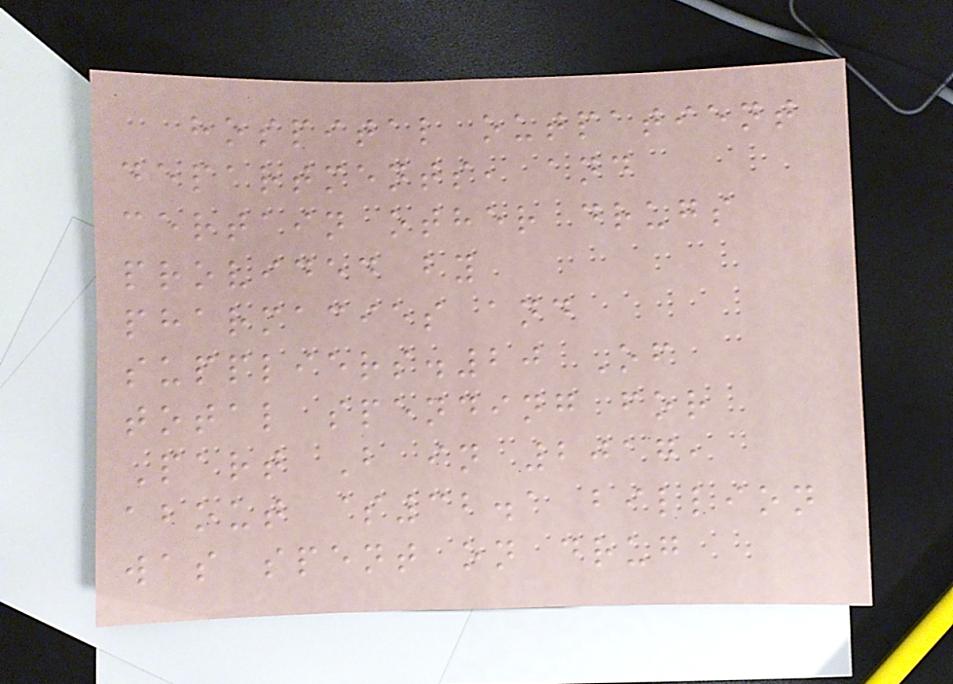hospital outpatient
departments, and
certain other drugs
provided by
pharmacies and
suppliers.20 Of
total spending for
Part B in 2017,
about $32.1 billion
was spent on drug
